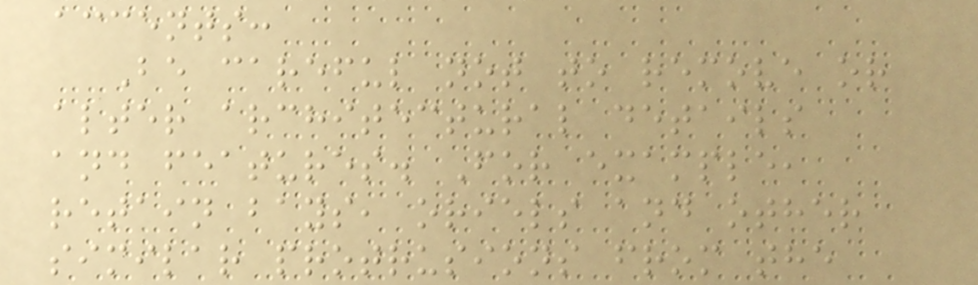accents:
Be careful not to remove or
alter architectural details
and features. For example,
retain bays, oriels and other
similar protrusions from the
